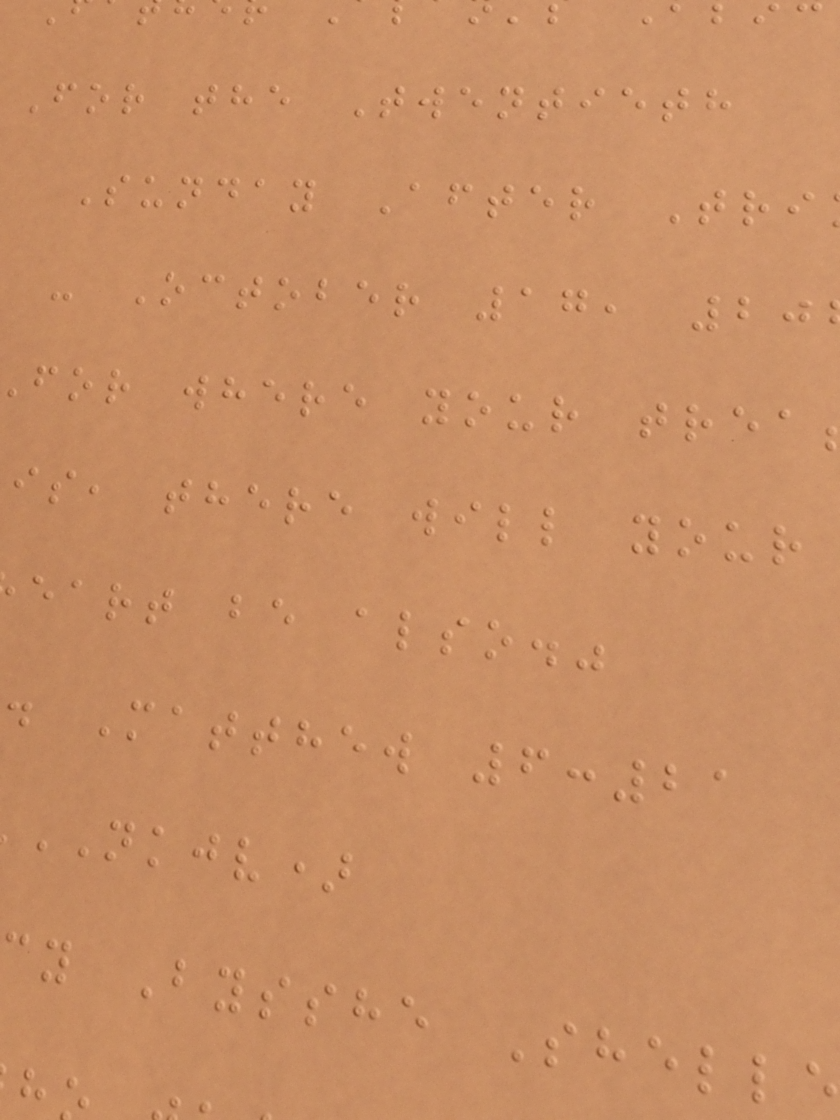For the Twentieth
Sunday After Tri
- October 17, 20
for where your trea
is, there will your
eart be also."
. Matthew 6:21
NKJV)
y Bysshe Shelle
